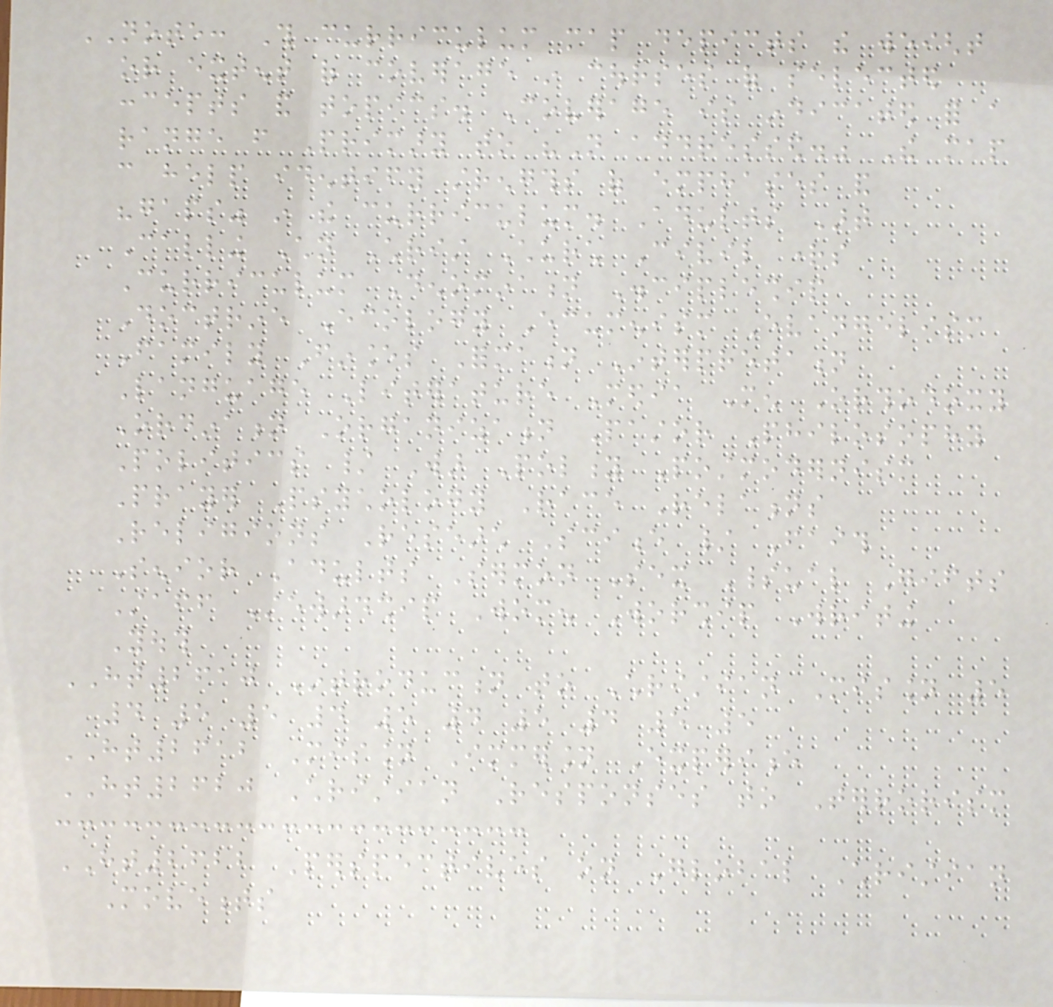NOTE: This curriculum map depicts the weight
or extent of coverage in courses of selected
concepts and topics. Coverage is indicated for a
range from Primary to "Not addressed." The map
can help identify strengths of emphases and
"gaps" in the curriculum. Adults Art
Calling Children Christ Church Civil rights
Curriculum Denomination Discipleship
Doctrine Ecology Ecumenism Evangelism
Family Finances Formation Interpretation
Language Literature Media Men Orthodoxy
Ordination Organization Pastor Philosophy
Politics / War Polity Postmodernism
Prayer Psychology Race Relations
Religions Research Science / Faith
Senior Adults Sermon Sex Spiritual Gifts
Staff Stewardship Women Worship Writing
Youth
HT2610 Introduction to Christian Mission 5
4 5 5 4 5 4 5 4 5 5
HT2612 Mission Immersion Experience
HT2620 Christian Responses to Terrorism
HT2622 Perspectives on Global Christian
Movements
